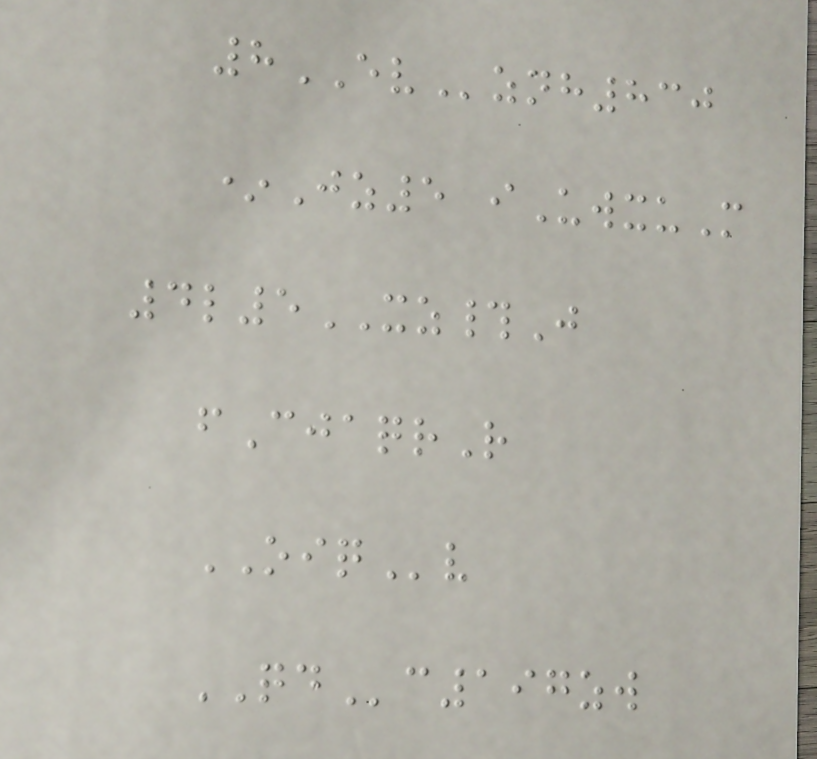8EVznh830
*Jz5 iUwxuM
4l5XZ#J
fCjaqrR
OIQv
QDc197zw
